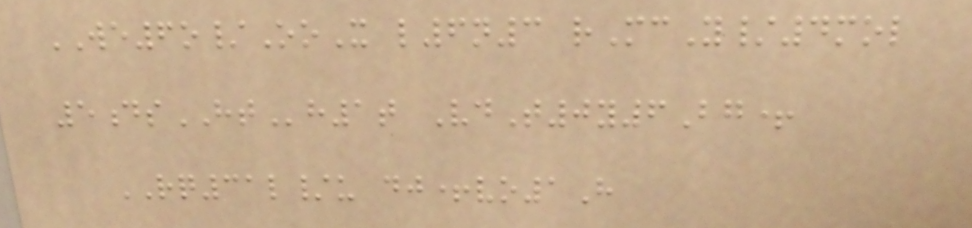WE6o/OoX l6n3 rMcY/4mol
5dsHTh1t VdT0y6Bg+
RQ31l/u dj+vo1H
